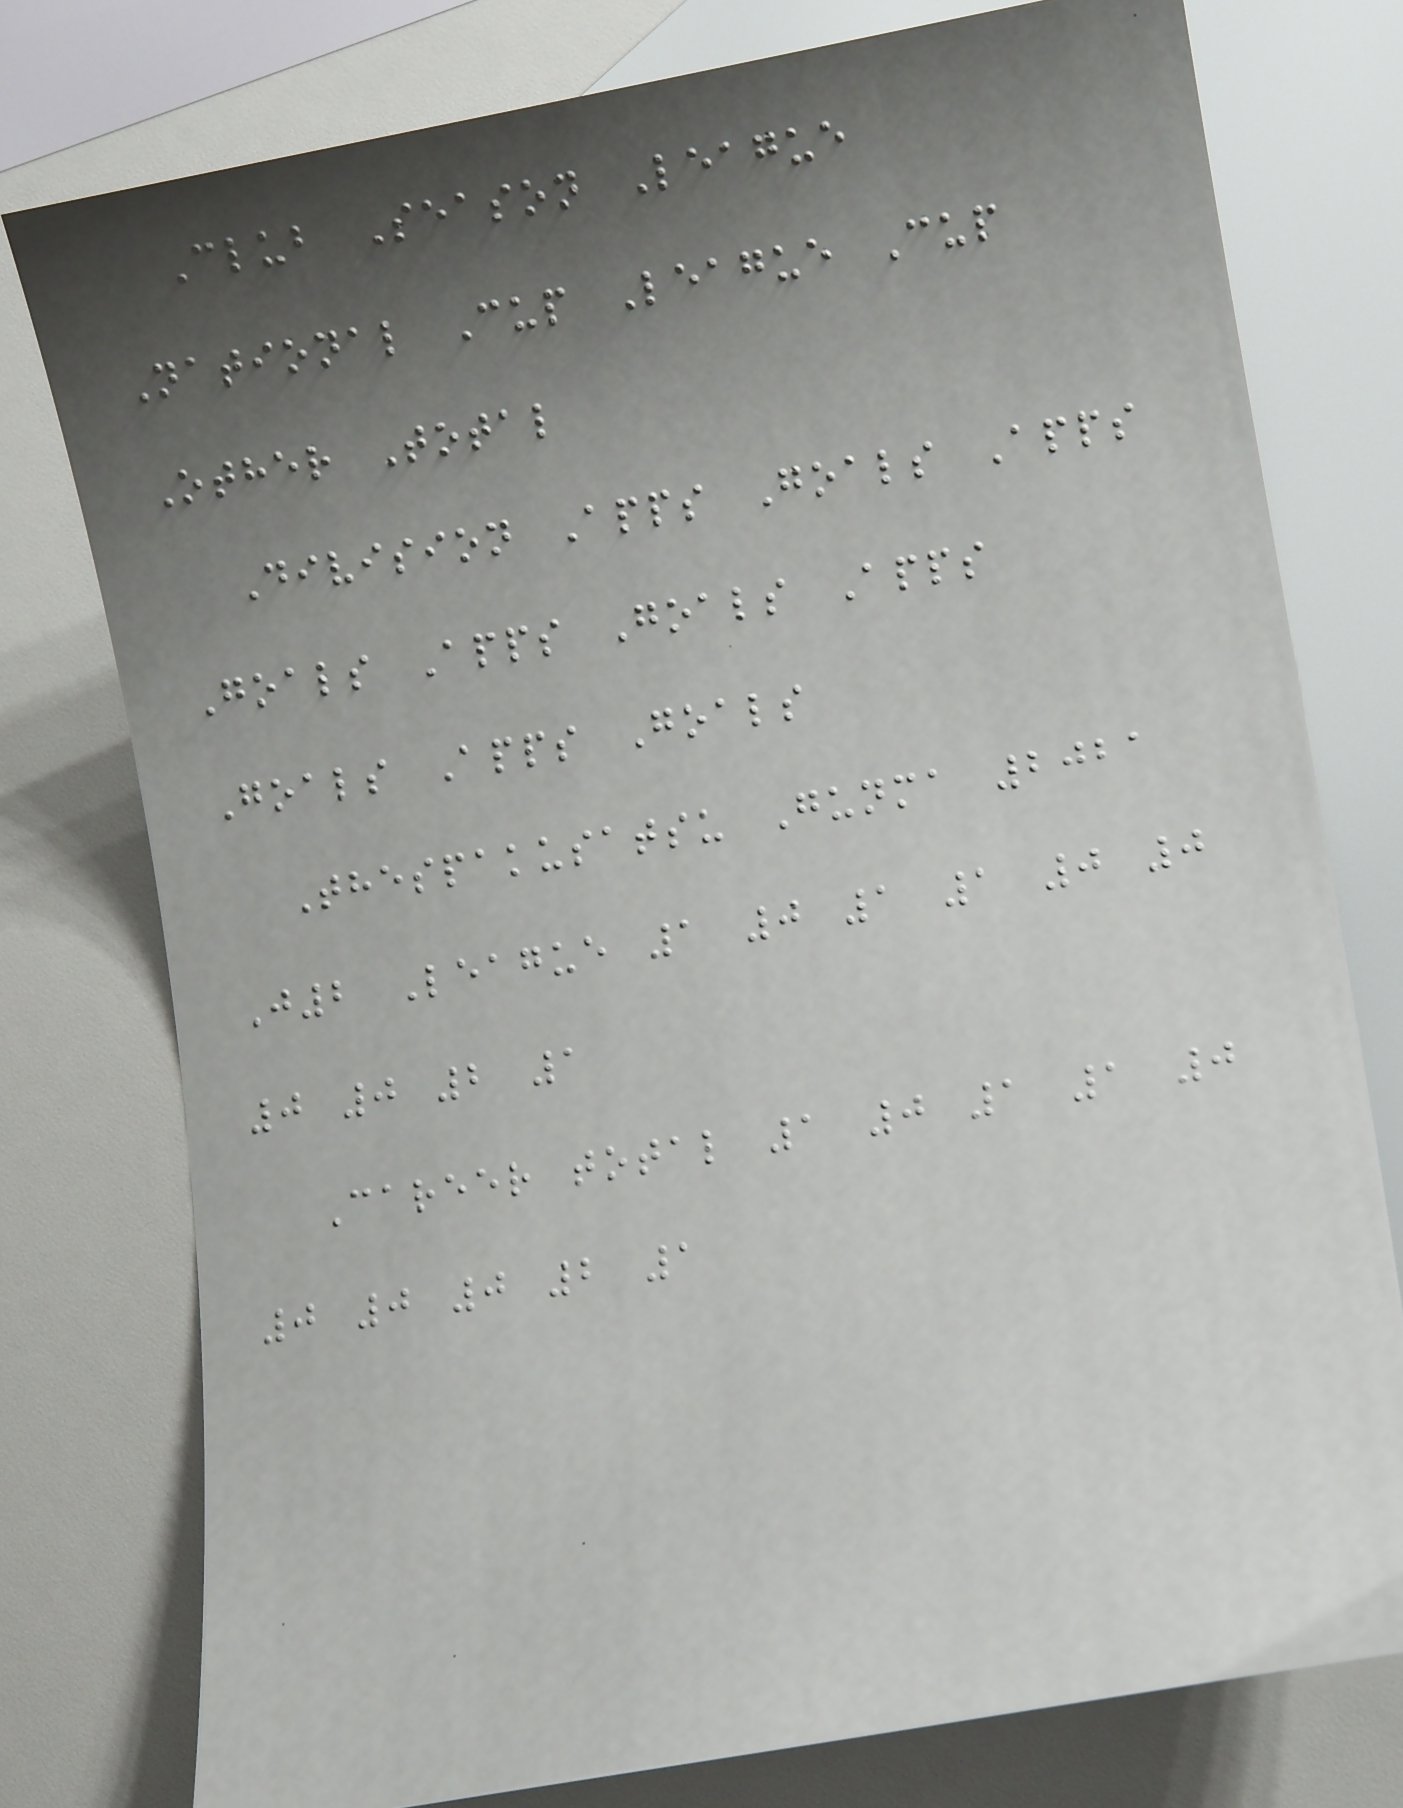Club Season League
National Cup League Cup
Other Total
Division Apps Goals Apps
Goals Apps Goals Apps
Goals Apps Goals
Thespakusatsu Gunma 2021
J2 League 1 0 1 1 0 0
0 0 2 1
Career total 1 0 1 1 0
0 0 0 2 1
